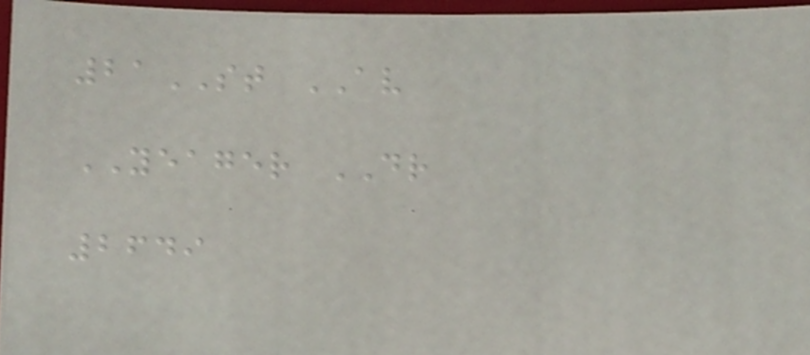21ST AV
YEAGER DR
2649
